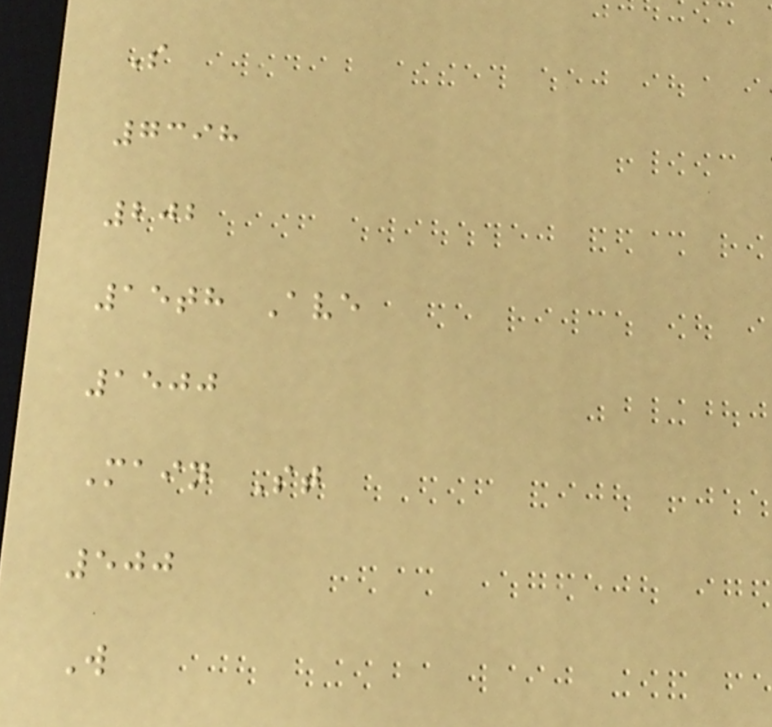S
7398
202
15th Ave
1500
Main St
500
W
